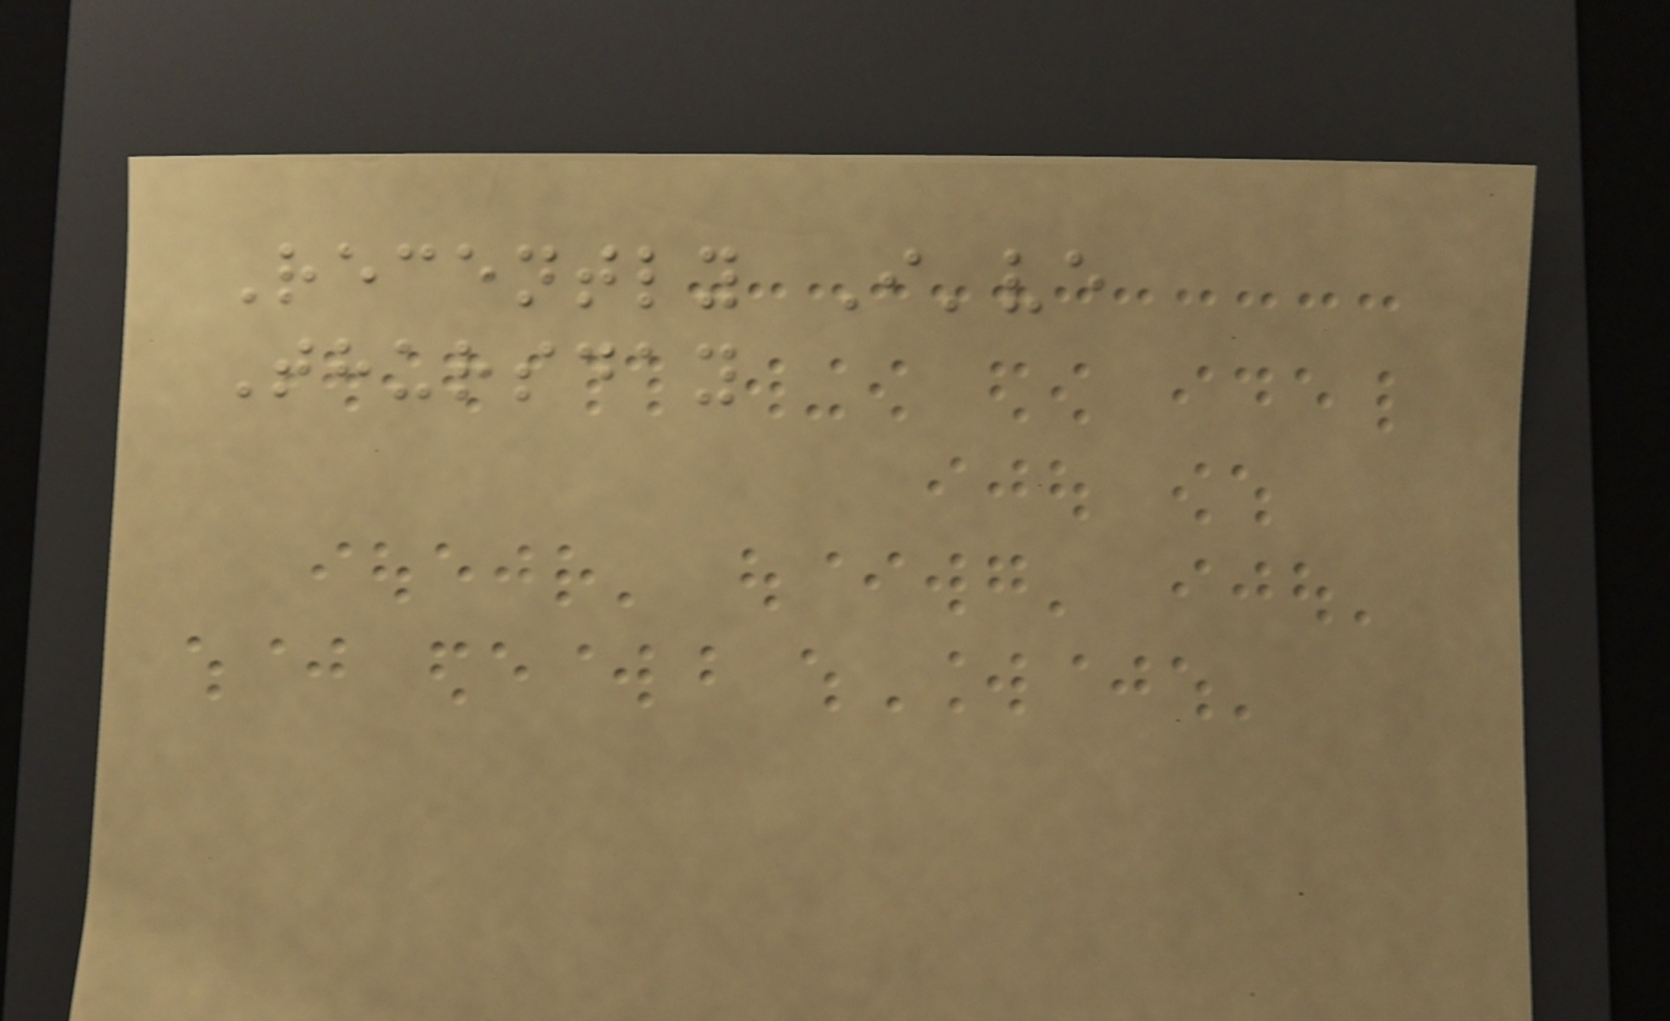Recently I've
Thursday
